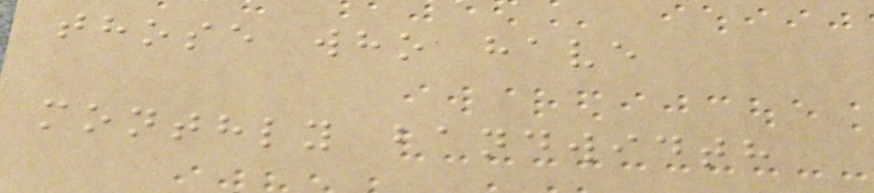those who have
monthly bandwidth
